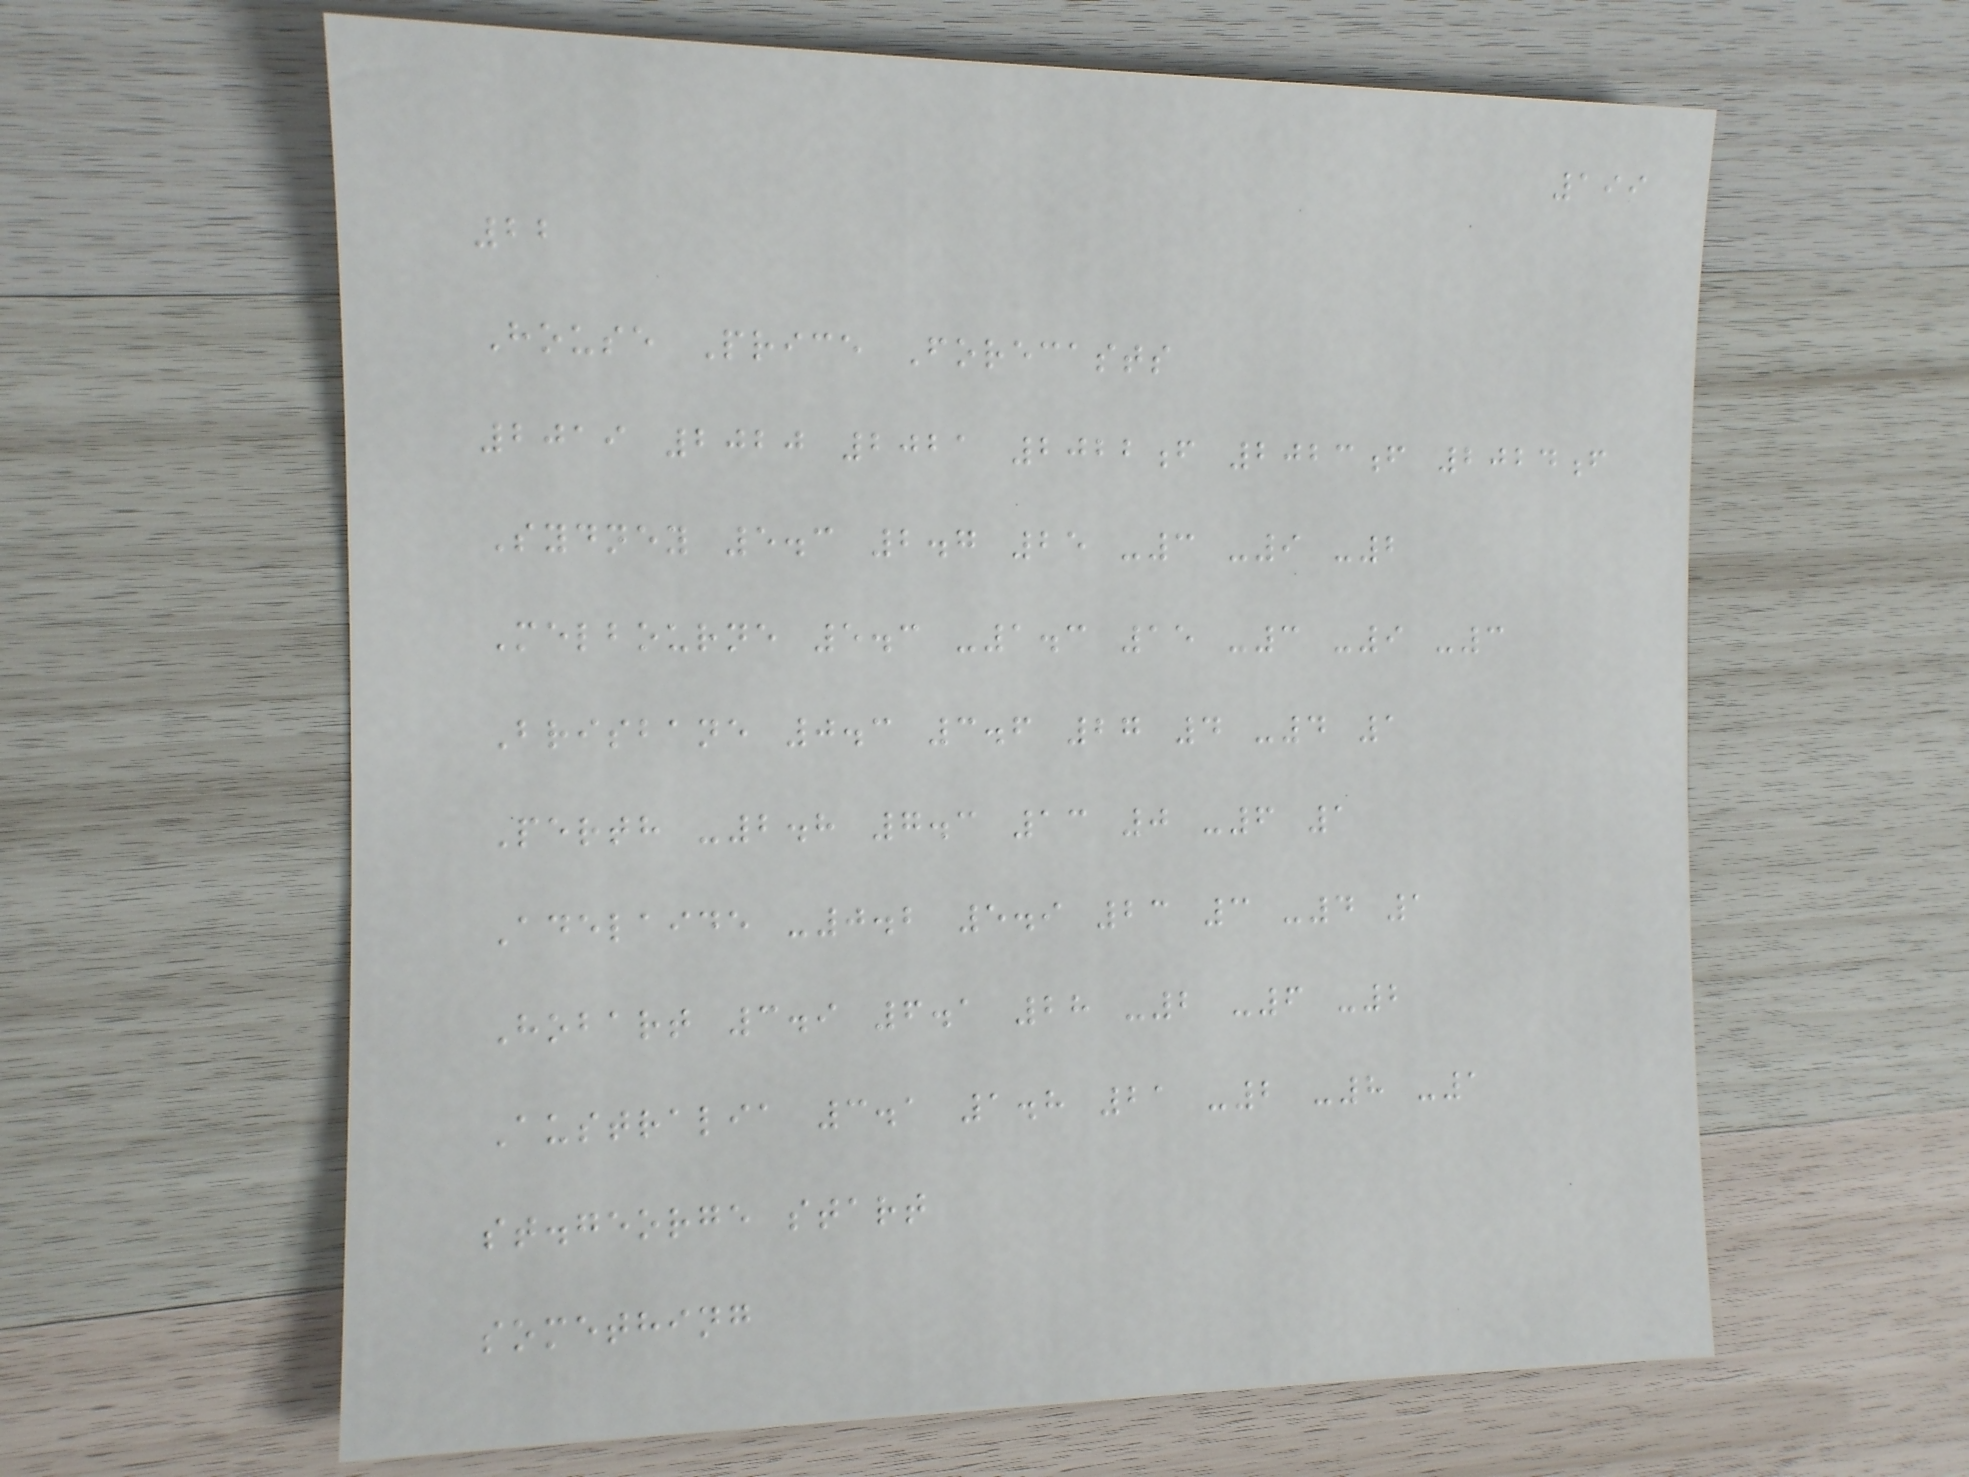199
22
House Price Forecasts
2019 2020 2021 2022f 2023f 2024f
Sydney 5.3 2.7 25 -3 -9 -2
Melbourne 5.3 -1.3 15 -3 -9 -3
Brisbane 0.3 3.6 27 4 -4 1
Perth -2.8 7.3 13 0 -6 1
Adelaide -0.2 5.9 23 3 -4 1
Hobart 3.9 6.1 28 -2 -6 -2
Australia 3.1 1.8 21 -2 -8 -1
st.george start
something
